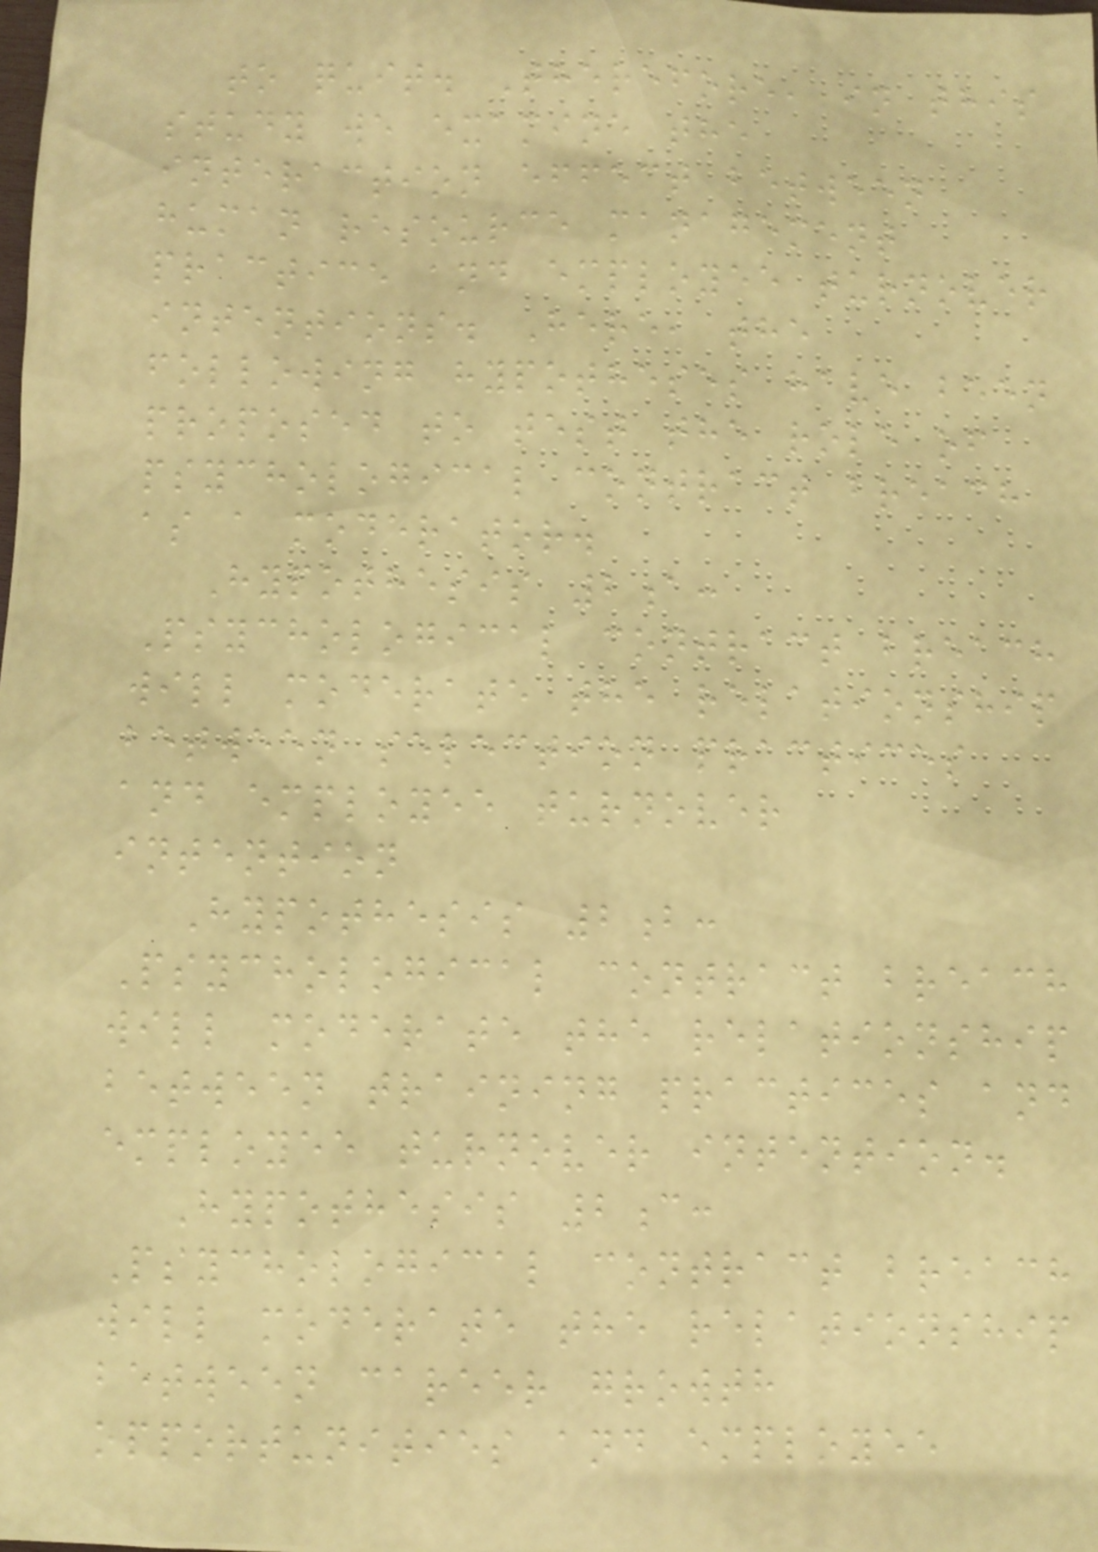to quit. Therefore, in this
study we examine the
interaction effect between
human resource management
practice and employee turnover
intentions. Here, the
following hypotheses have been
proposed to test the role of
psychological contract breach
as a moderator.
Hypothesis 2a:
Psychological contract breach
will moderate the relationship
between selection practices
and employee turnover
intention
Hypothesis 2b:
Psychological contract breach
will moderate the relationship
between training practices and
employee turnover intention.
Hypothesis 2c:
Psychological contract breach
will moderate the relationship
between career growth
opportunities and employee
